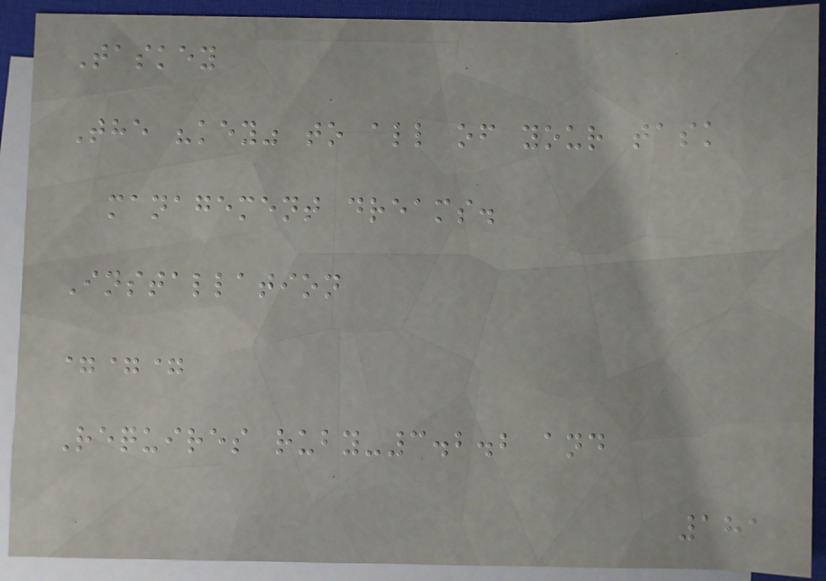Taskey
The "key" to all of your task
management dreams.
Installation
===
Requires ruby-3.2.2 and
181
